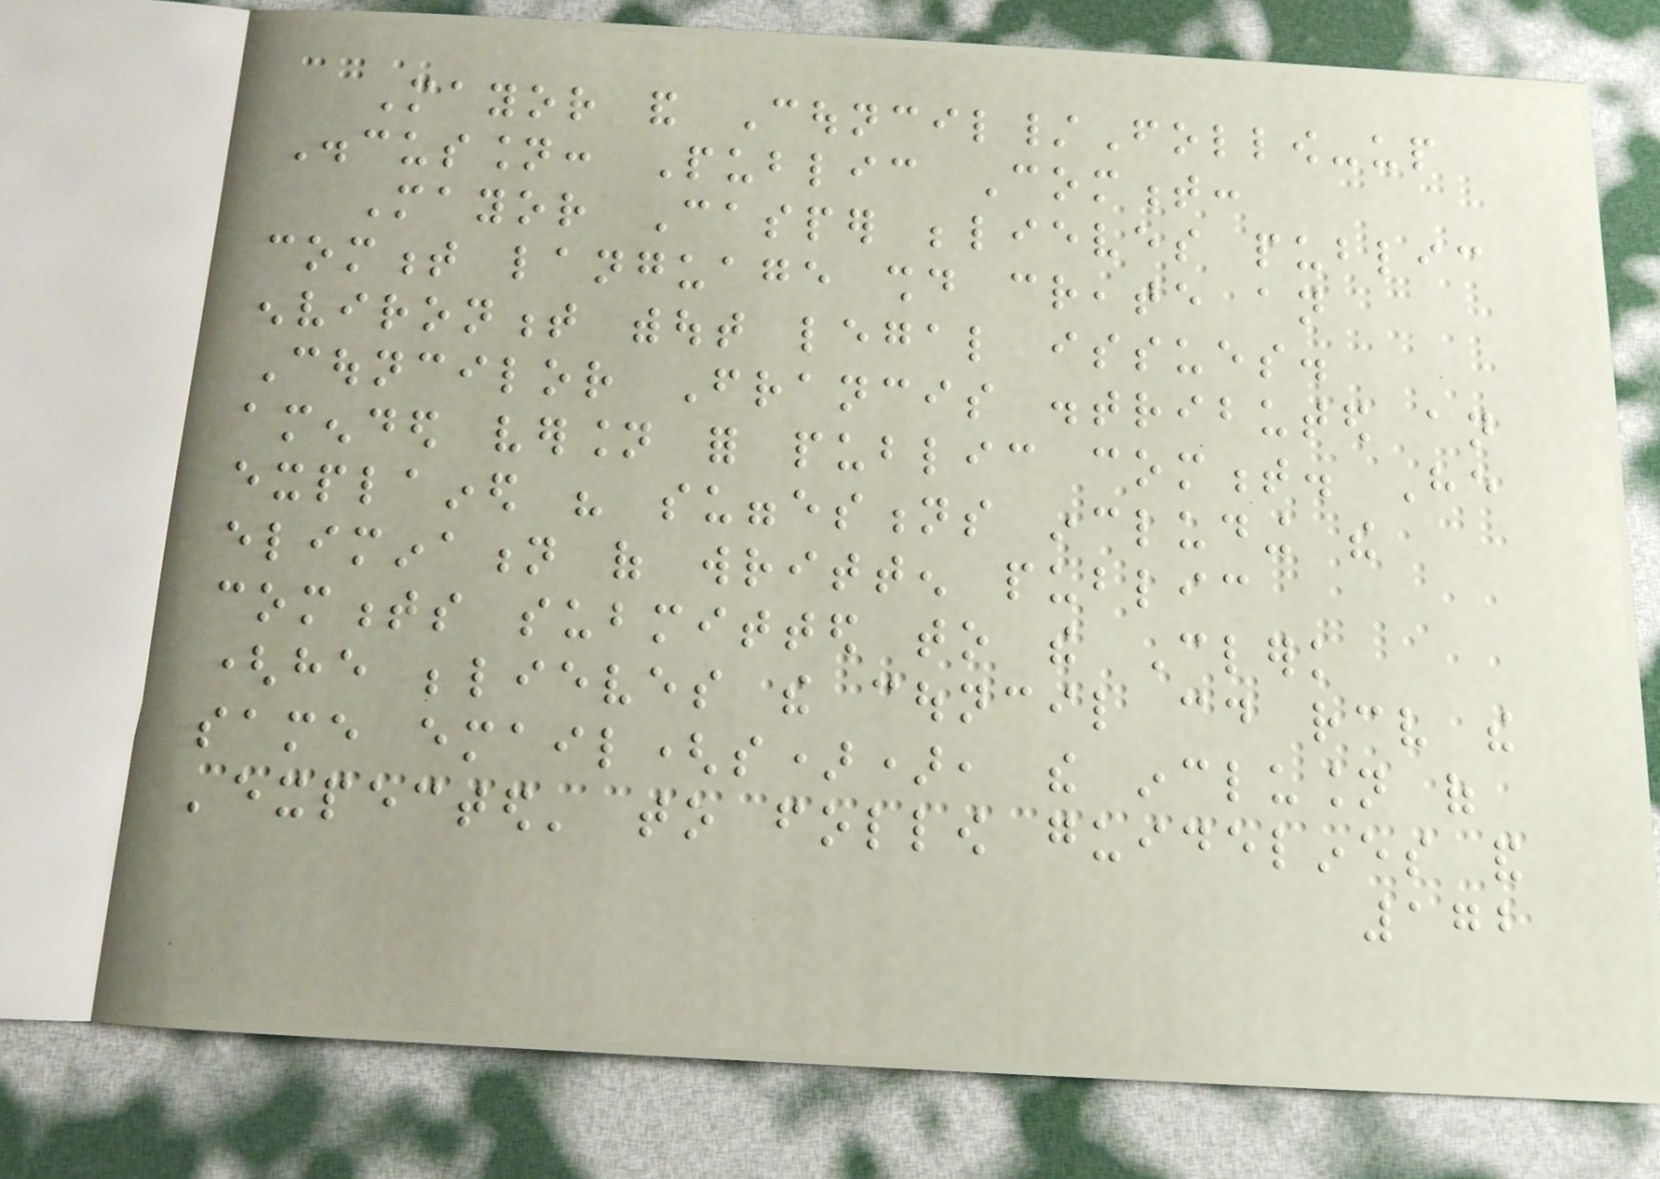Mayor and Council/Follow-up
Discussion: Public Comment:
Mayor Casper believes public
comment language should create an
environment without legal issues.
Councilor Francis distributed an
amended version for public comment. He
explained his suggestions including the
elimination of written public
comments submitted to the Clerk
(he believes the council could receive the
same email(s)), the inclusion of
'expected' to follow guidelines and
172
